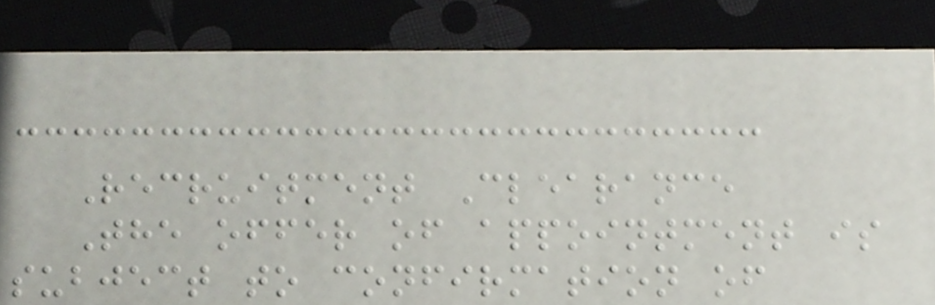Recruitment Clearance
The offer of appointment is
subject to confirmation of
